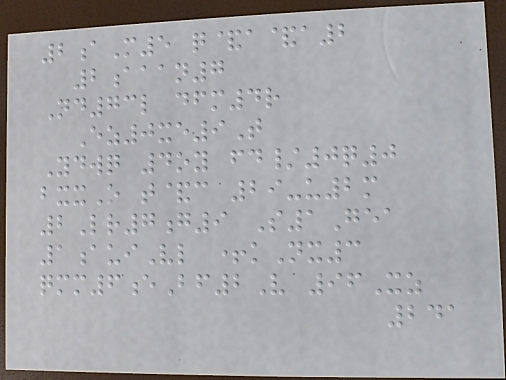2aM5 q&a&a2
2aaan7
Nd73l dfm4r
Ez0xe9T
Ydwq 4oy fd/0q0
bxxO t&c 29-u2m
2Lr7g9 S1Gea
1auiVl +kNx3
qmm6eBf2V 96Xz
241
